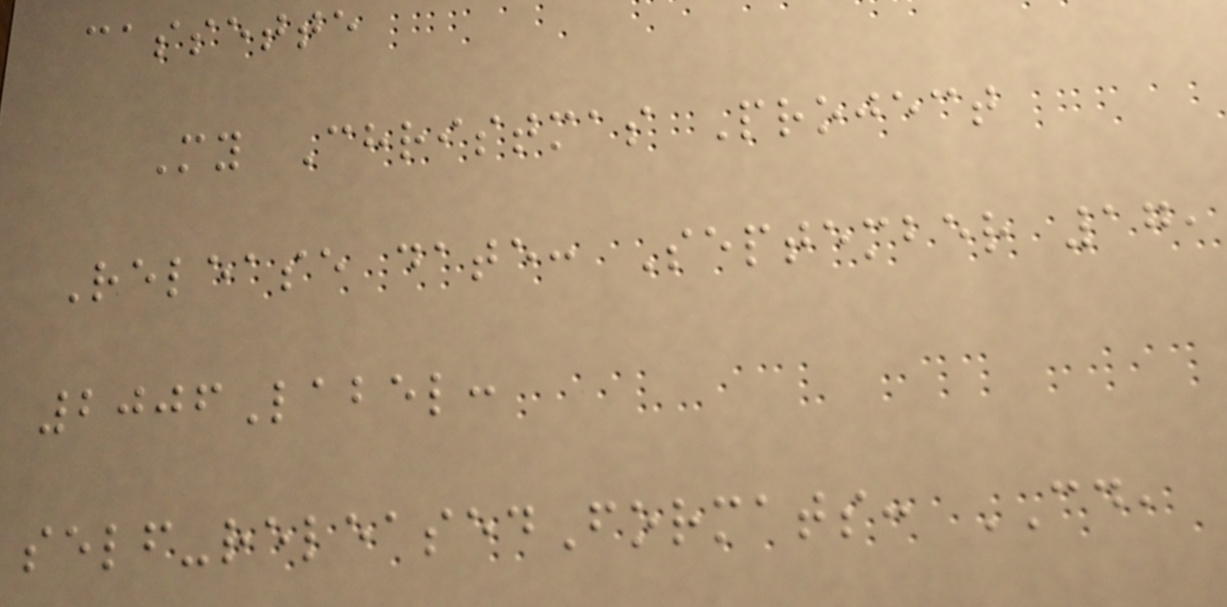cassette
My Christmas Project
Release date: September 17,
2006Label:
self-releasedFormats: CD,
